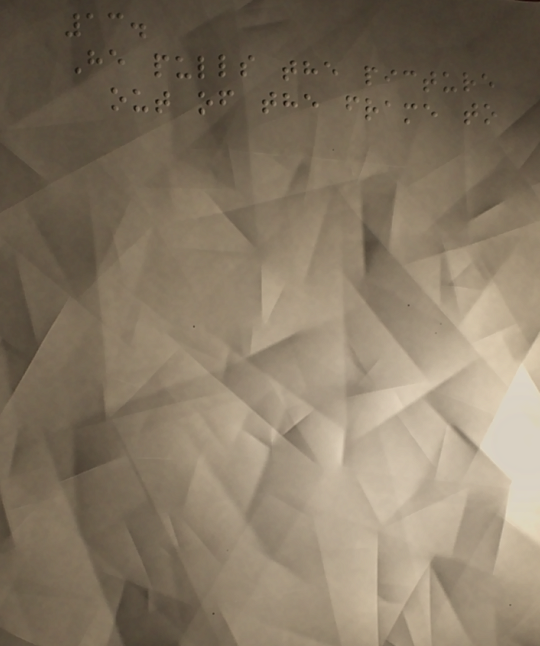13.
He pulls the picture
out of the frame to
